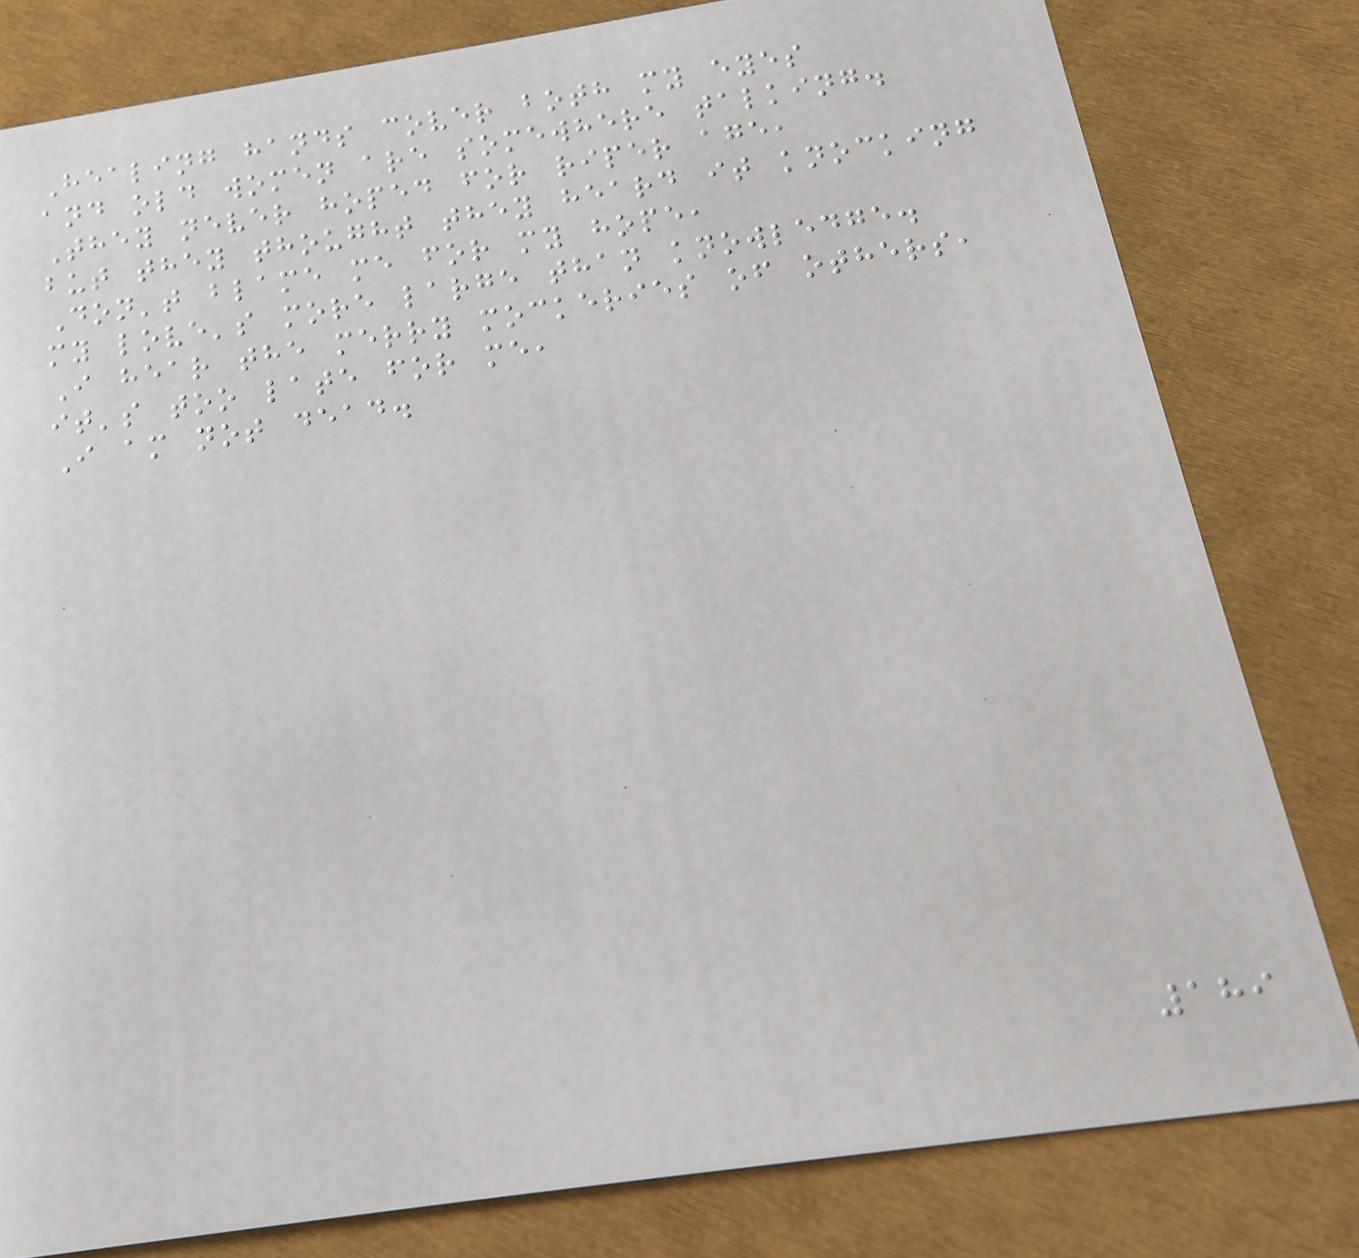Healing hands cover both my eyes
and old women are somewhere talking.
They never hoped for riper age,
but they thought they heard it knocking
Don't blame me for my hope,
my love's more large than knowledge.
I hear the merry mockeries of others,
it's too late for me,
I am not dead.
189
